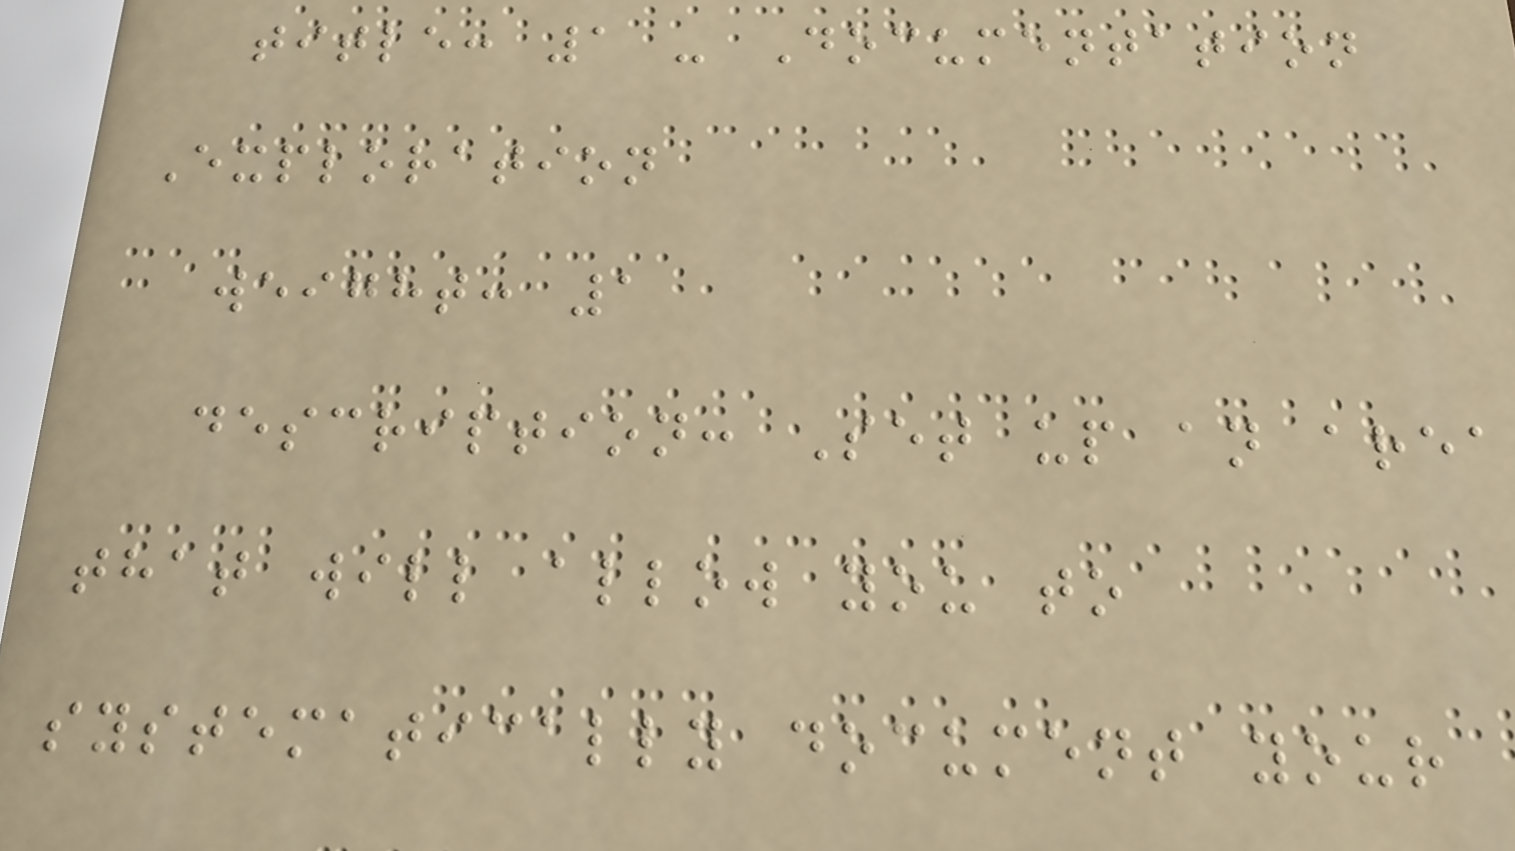title: 1 - Documentation
Exploration
weight: 1
description: Set up an area
that will allow you to
systematically document your
